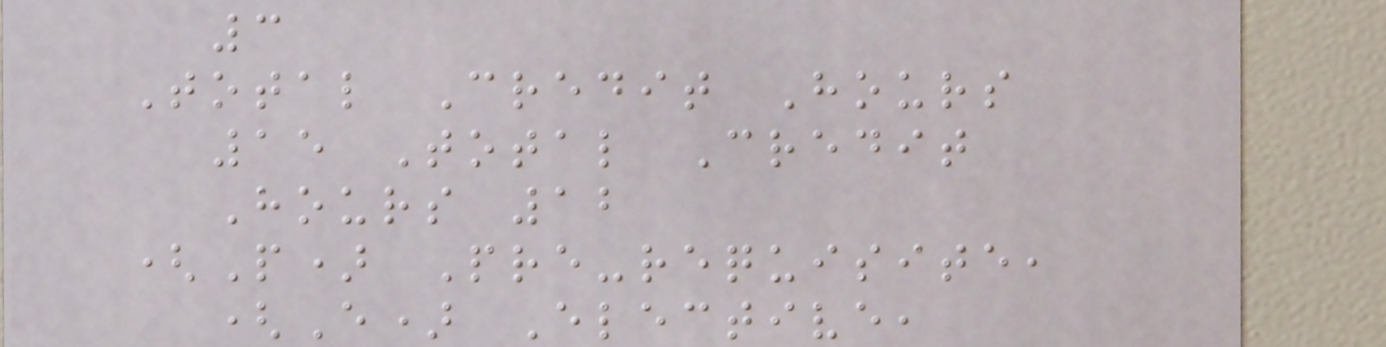3
Total Credit Hours
15 Total Credit
Hours 12
(P) Pre-requisite,
(E) Elective,
